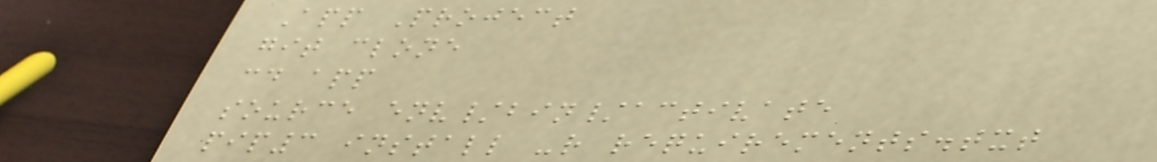App Project
git clone
cd app
source env/bin/activate
pip3 install -r requirements.txt
